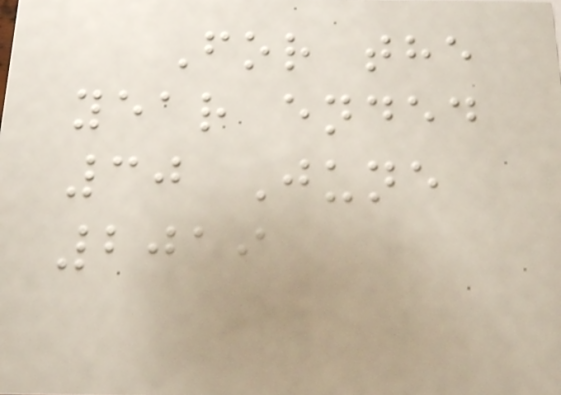For the
year ended
30 June
2019
